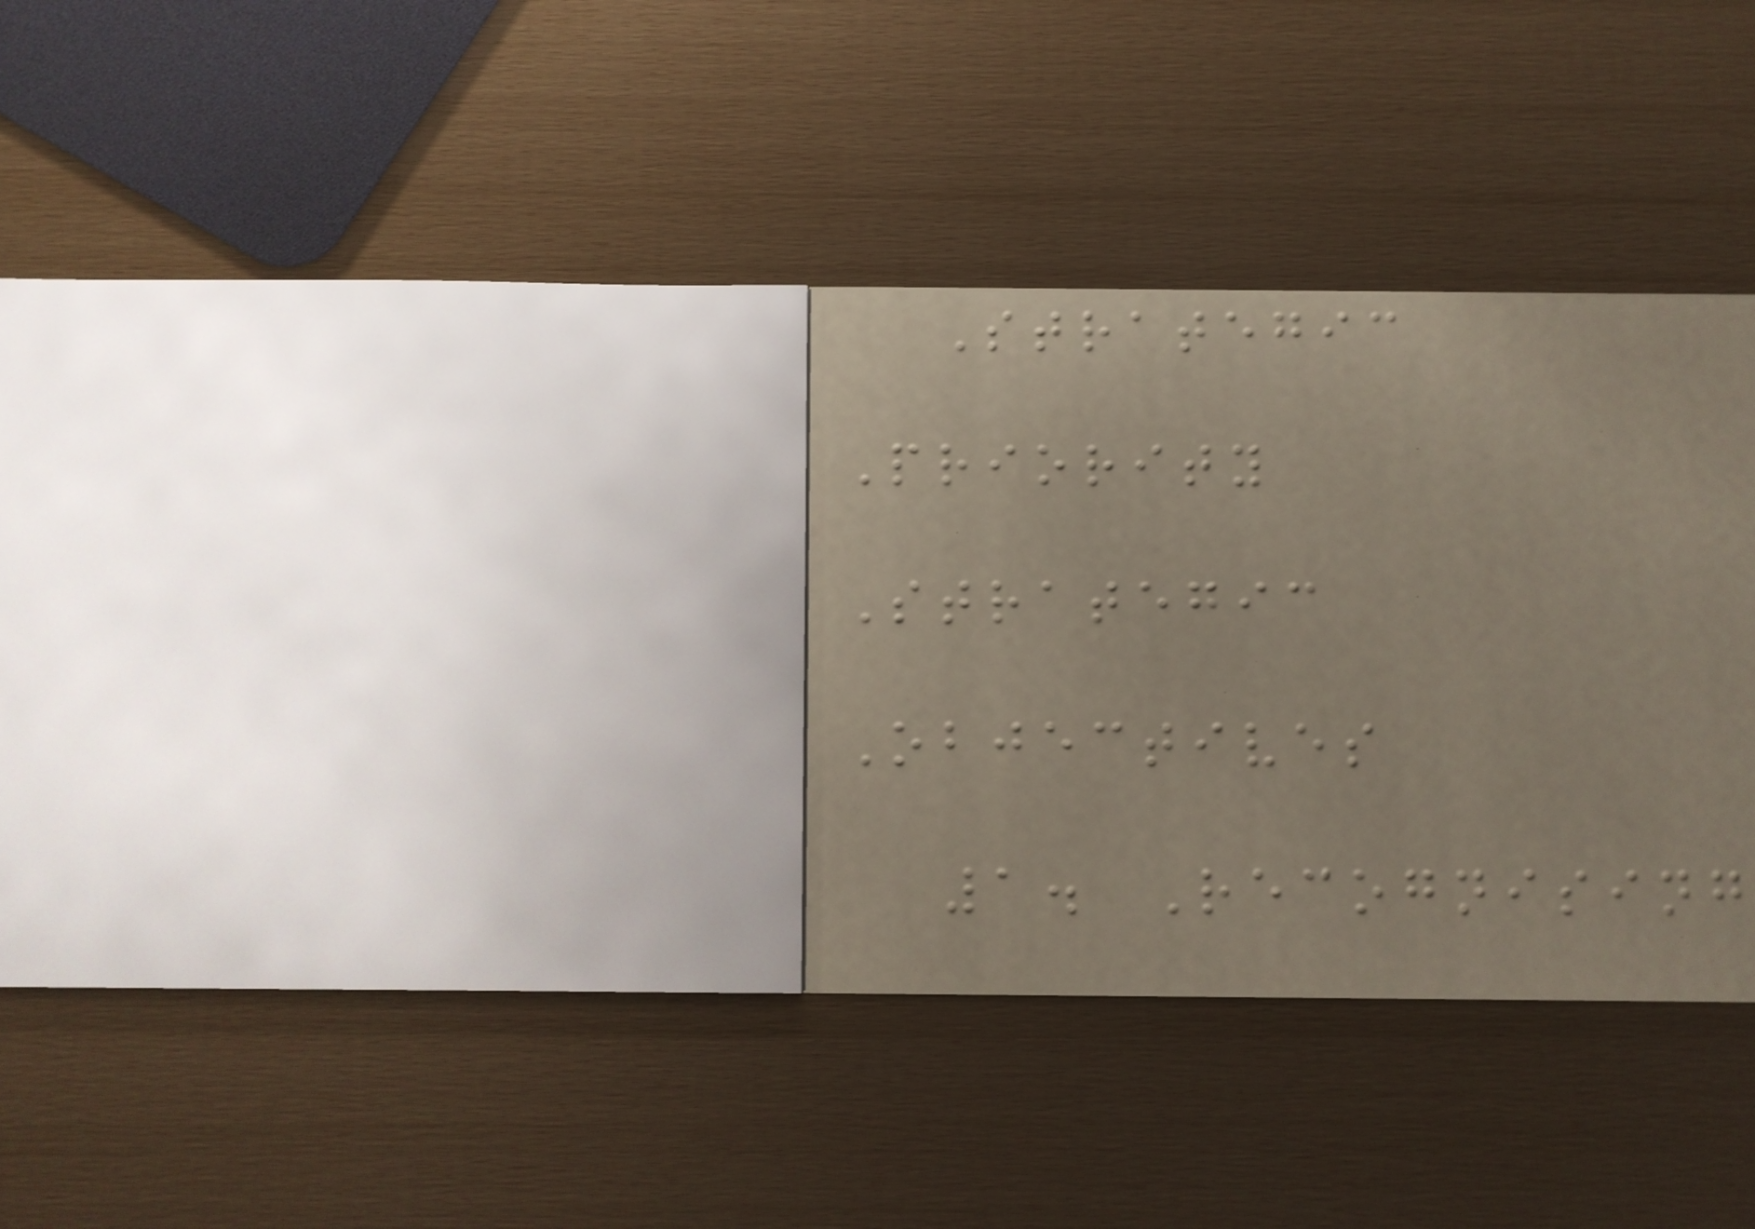Strategic
Priority
Strategic
Objectives
1. Recognising
